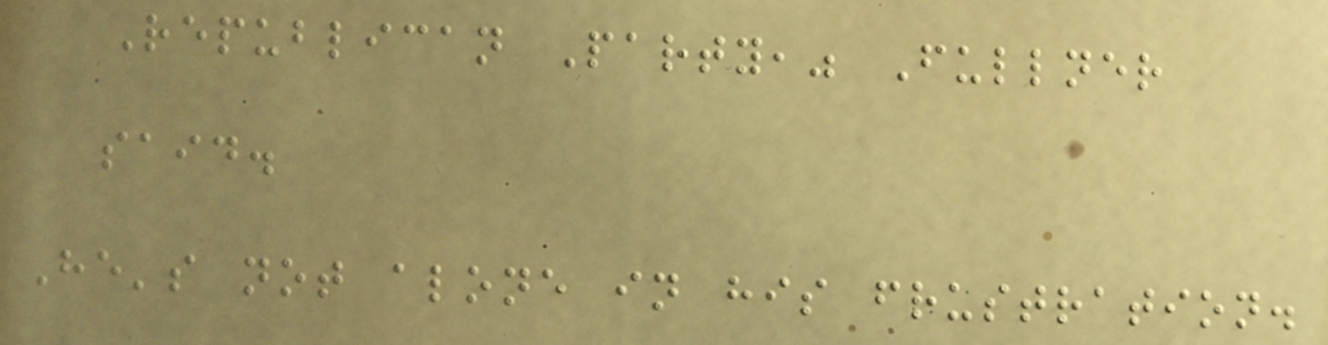Republican Party," Fullner
said.
He's not alone in his frustration.
